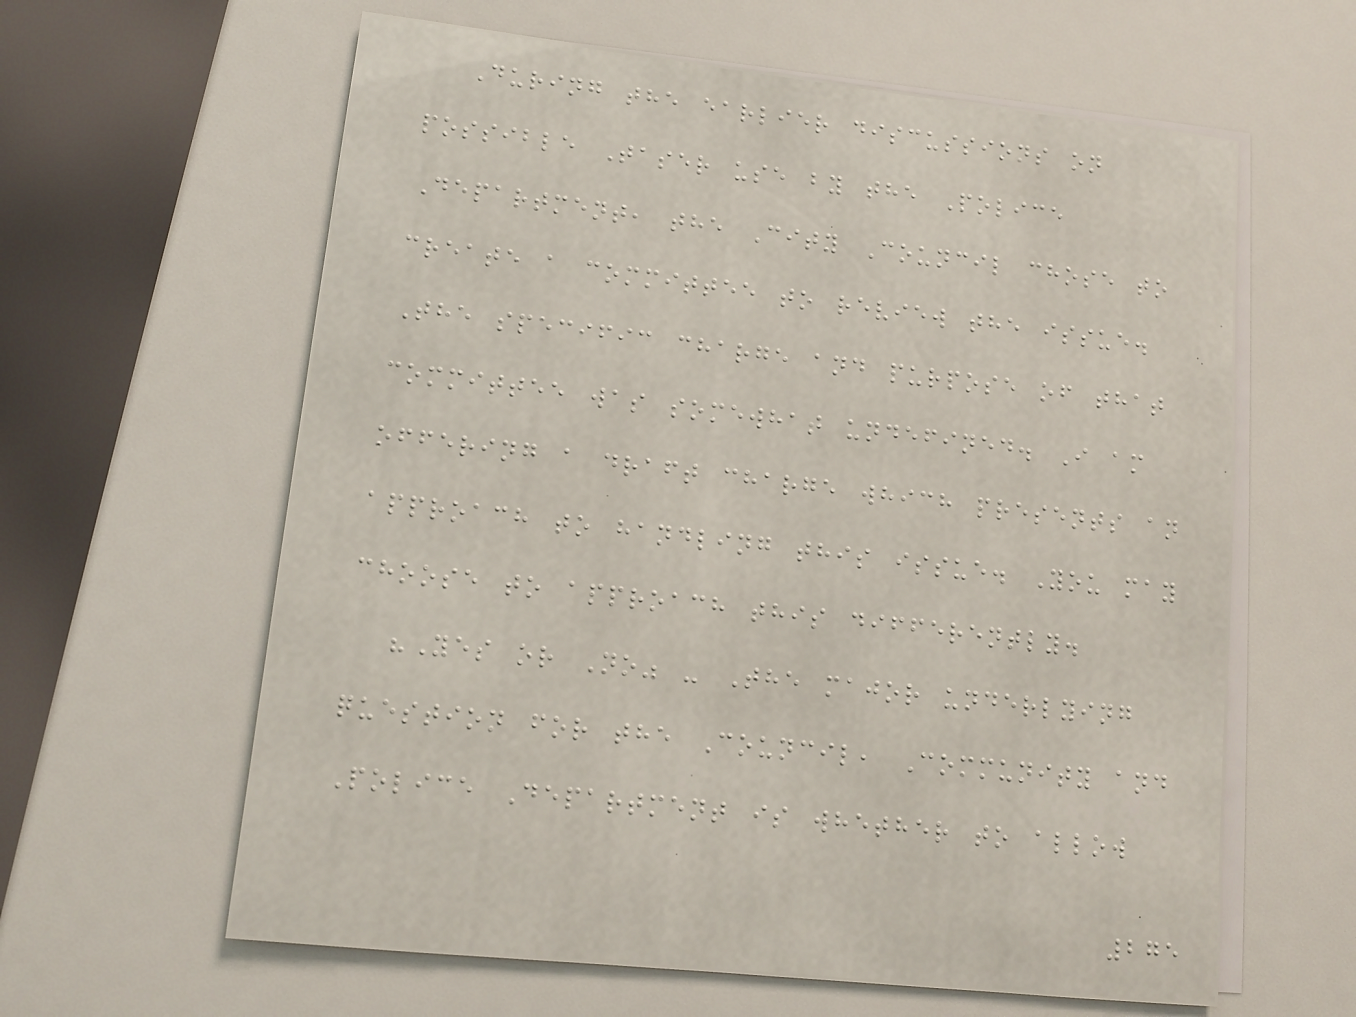During the earlier discussions on
possible Taser use by the Police
Department, the City Council chose to
create a committee to review the issue.
The specific charge and purpose of that
committee was somewhat undefined. I am
offering a draft charge which presents an
approach to handling this issue. You may
choose to approach this differently.
"Yes or No" - The major underlying
question for the Council, Community and
Police Department is whether to allow
275
